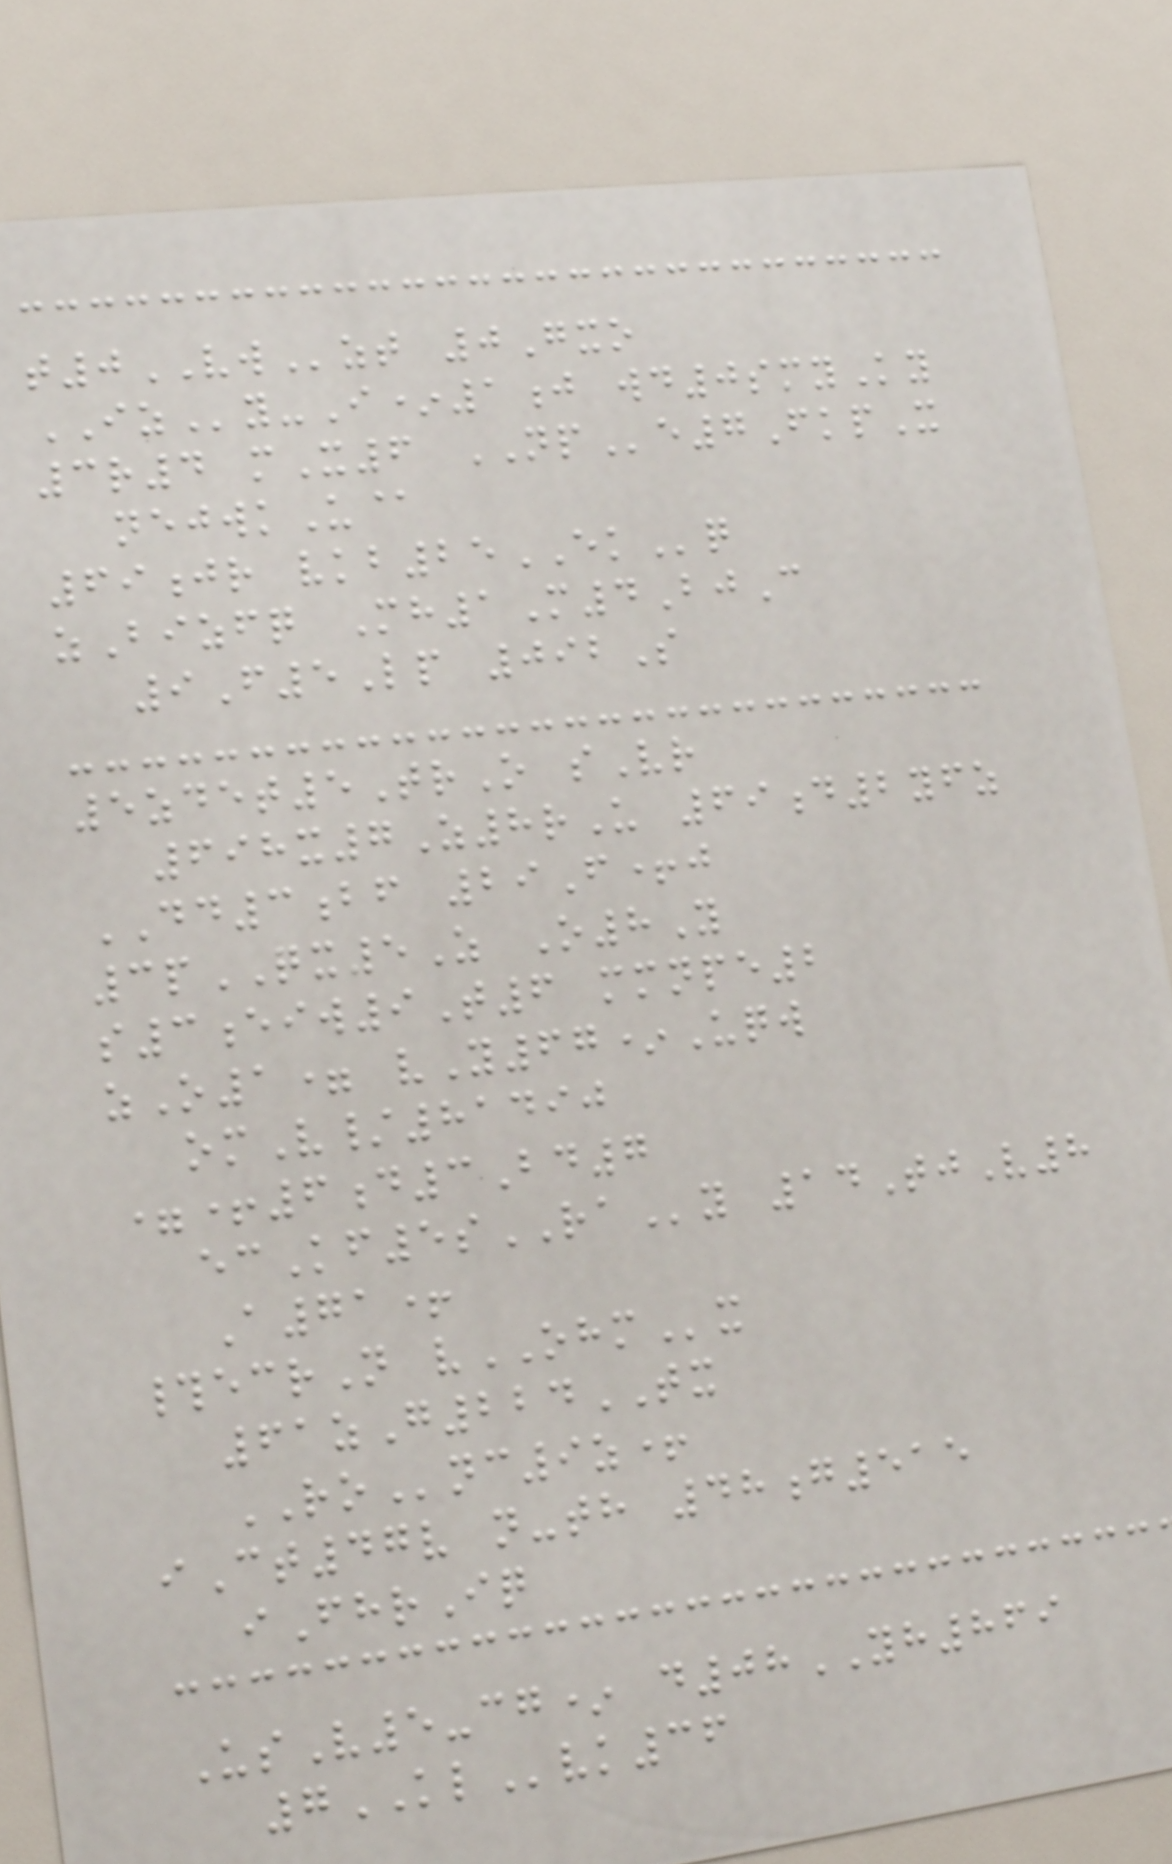t0VWzt 0Gxo
IZy-I*1j wd0smyKy
3r4 mX6 NPe7FkpX
nejwkU@
69jr vkb25EKq
zBizfq Mh1M4BjC
9F5Lp 092S
5zdet5TrO sVr
698x7Z8rU 69d2yfz
DD3bf 29F+j
3pQX5Z O8Y
s3eiw9T6 mmnpe2
zO1= vY67*Uqw
omV/81490
=+6d3Bd7
ecKf5sRAy 14TjV8
A71+
#ecrN vOHMx
61zG224TX
ROnc9z+
iCt47v n-th 48g515
iFhrIq
UsV5-cg* d08YH869
7KLvk36
